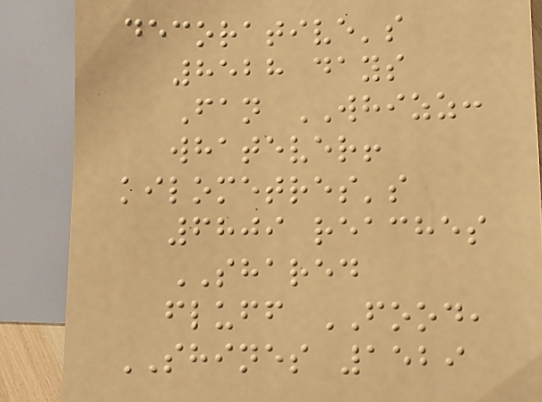decorative's
8528 days
Fan WHIZZ:
whatever!
kilometres's
6809 reaches
SHARED
fluff FOOD,
SHINES 1529
